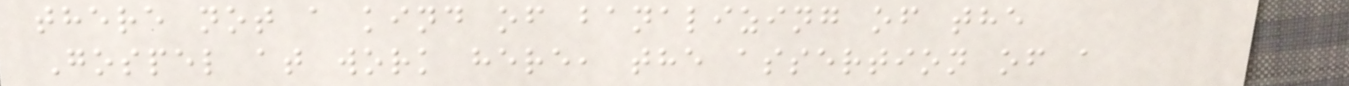there not a kind of banalizing of the
Gospel at work here, the assertion of a
